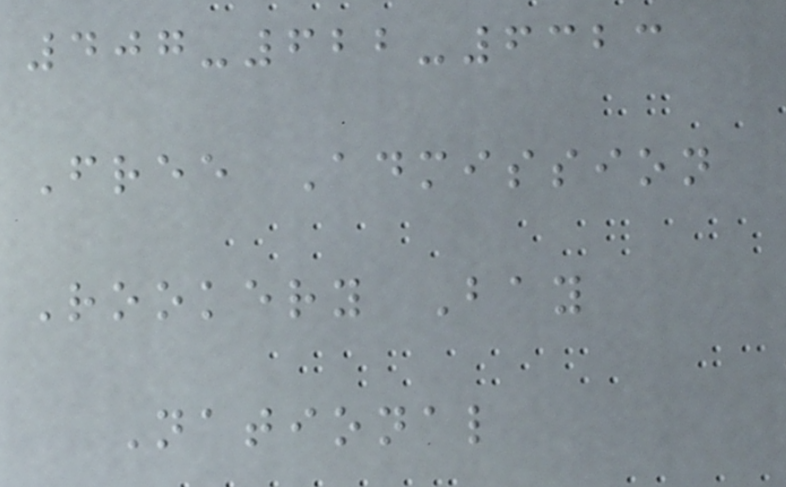407-622-6323
Free Admission
Rookery Bay
National
